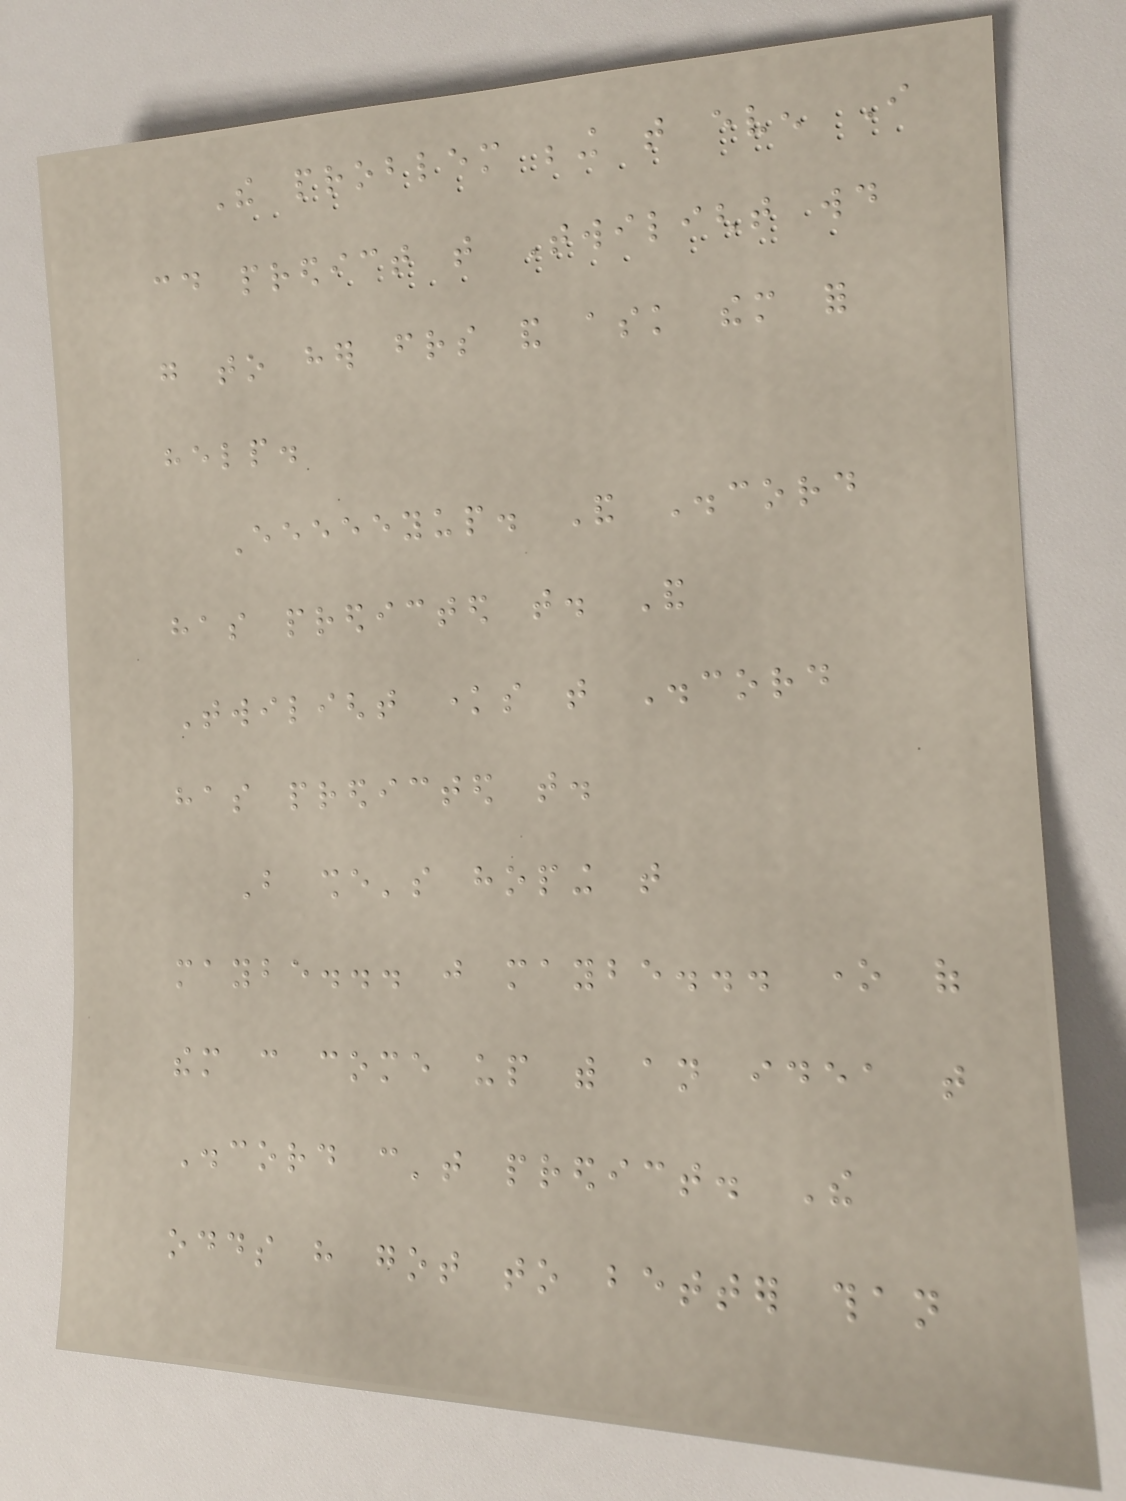The problem being that even I
could predict that Twilight would
go to her friends and ask them for
help.
Eeeeeyup. And Discord
has predicted that. And
Twilight knows that Discord
has predicted that.
But she's hoping that
maybe... just maybe... one of
them can come up with an idea that
Discord can't predict. The
odds have got to better than
